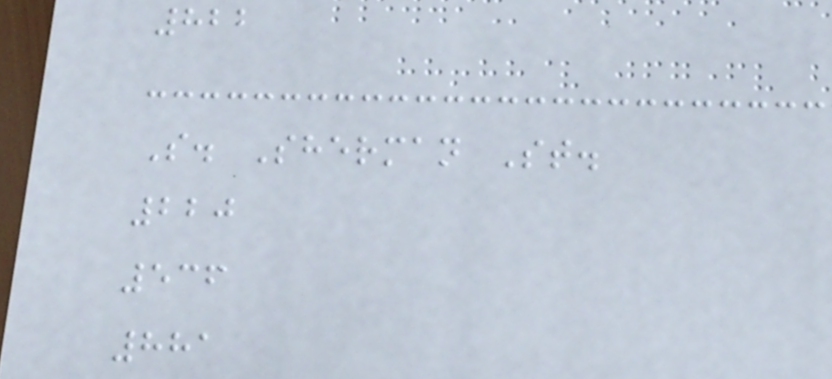822
S. Sherman St.
220
536
881
